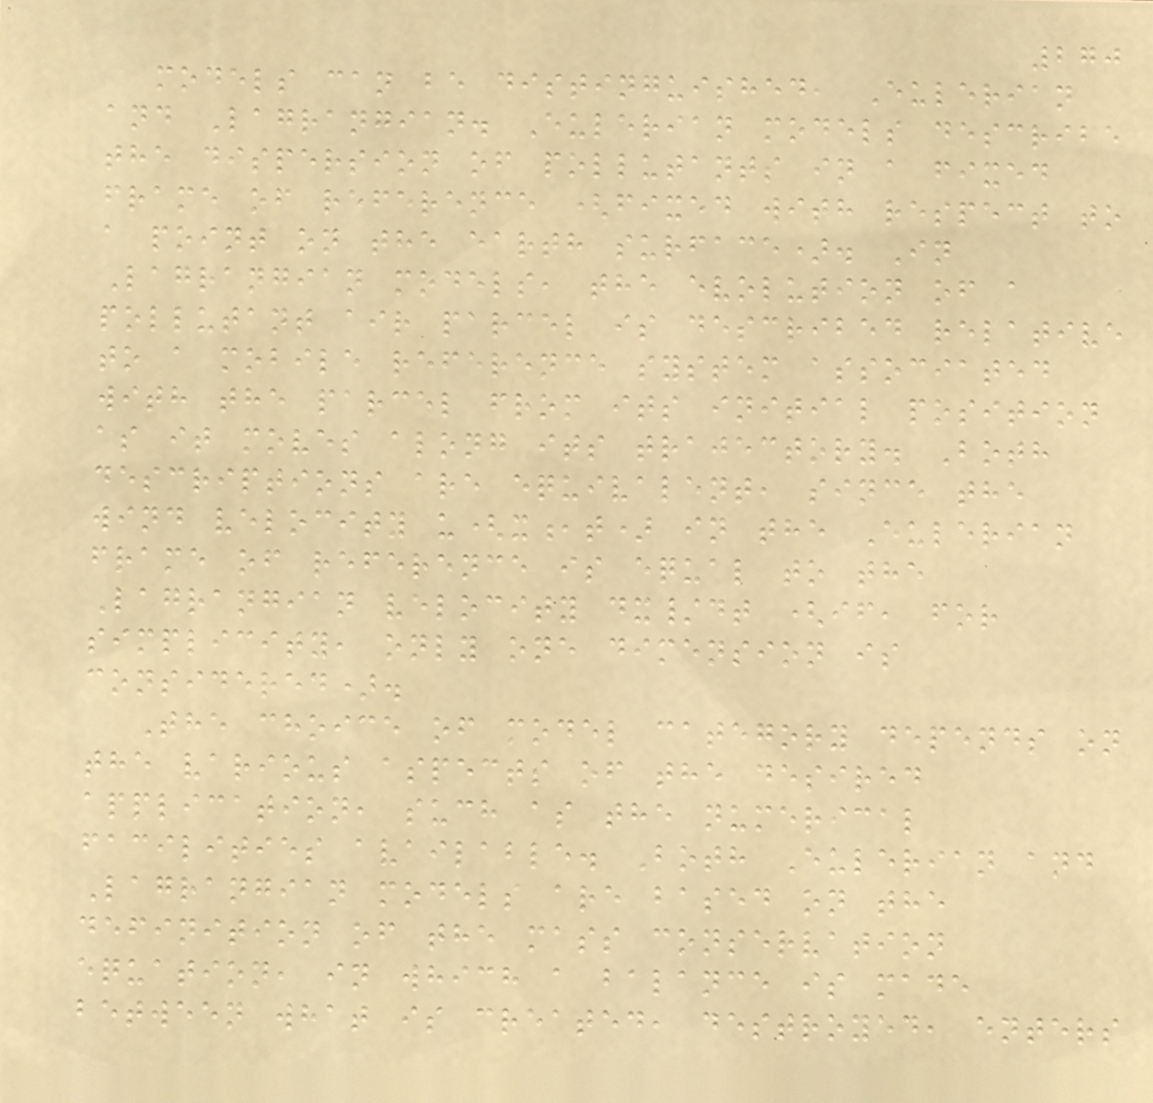270
models can be distinguished, Eulerian
and Lagrangian. Eulerian models describe
the dispersion of pollutants in a fixed
frame of reference (fixed with respect to
a point on the earth surface). In
Lagrangian models, the evolution of a
pollutant air parcel is described relative
to a mobile reference system associated
with the parcel from its initial position
as it moves along its trajectory. Both
descriptions are equivalent, since the
wind velocity u(x,t) in the Eulerian
frame of reference is equal to the
Lagrangian velocity dx/dt (if, for
simplicity, only one dimension is
considered).
The choice of model category depends on
the various aspects of the desired
application, such as the numerical
facilities available. Both Eulerian and
Lagrangian models are based on the
definition of the mass conservation
equation, in which a balance is made
between what is created, destroyed, enters
